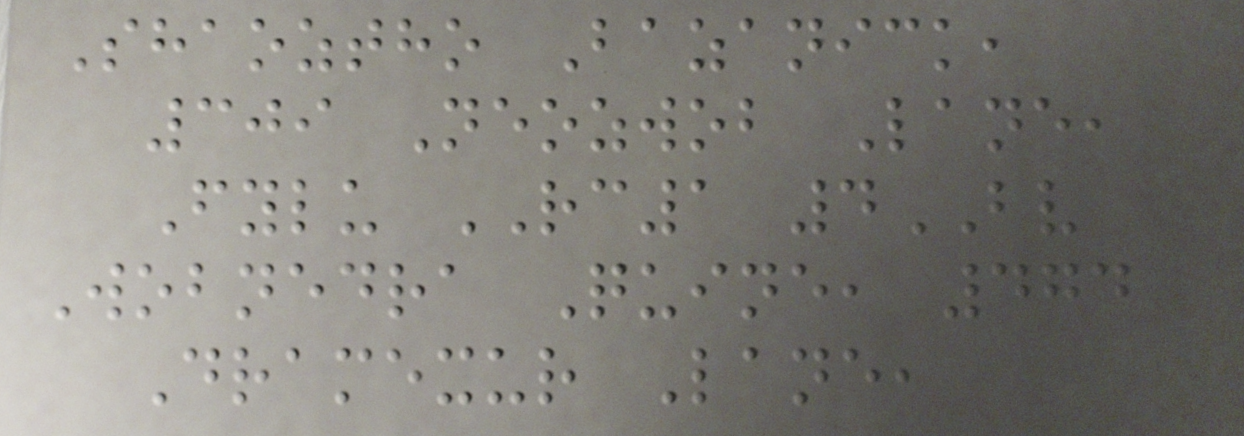Shaoztho Bazanick,
309 Neozwob Lane,
Fylu RC1 4BV
Wobnedra Quine, 474
Dramexur Lane,
